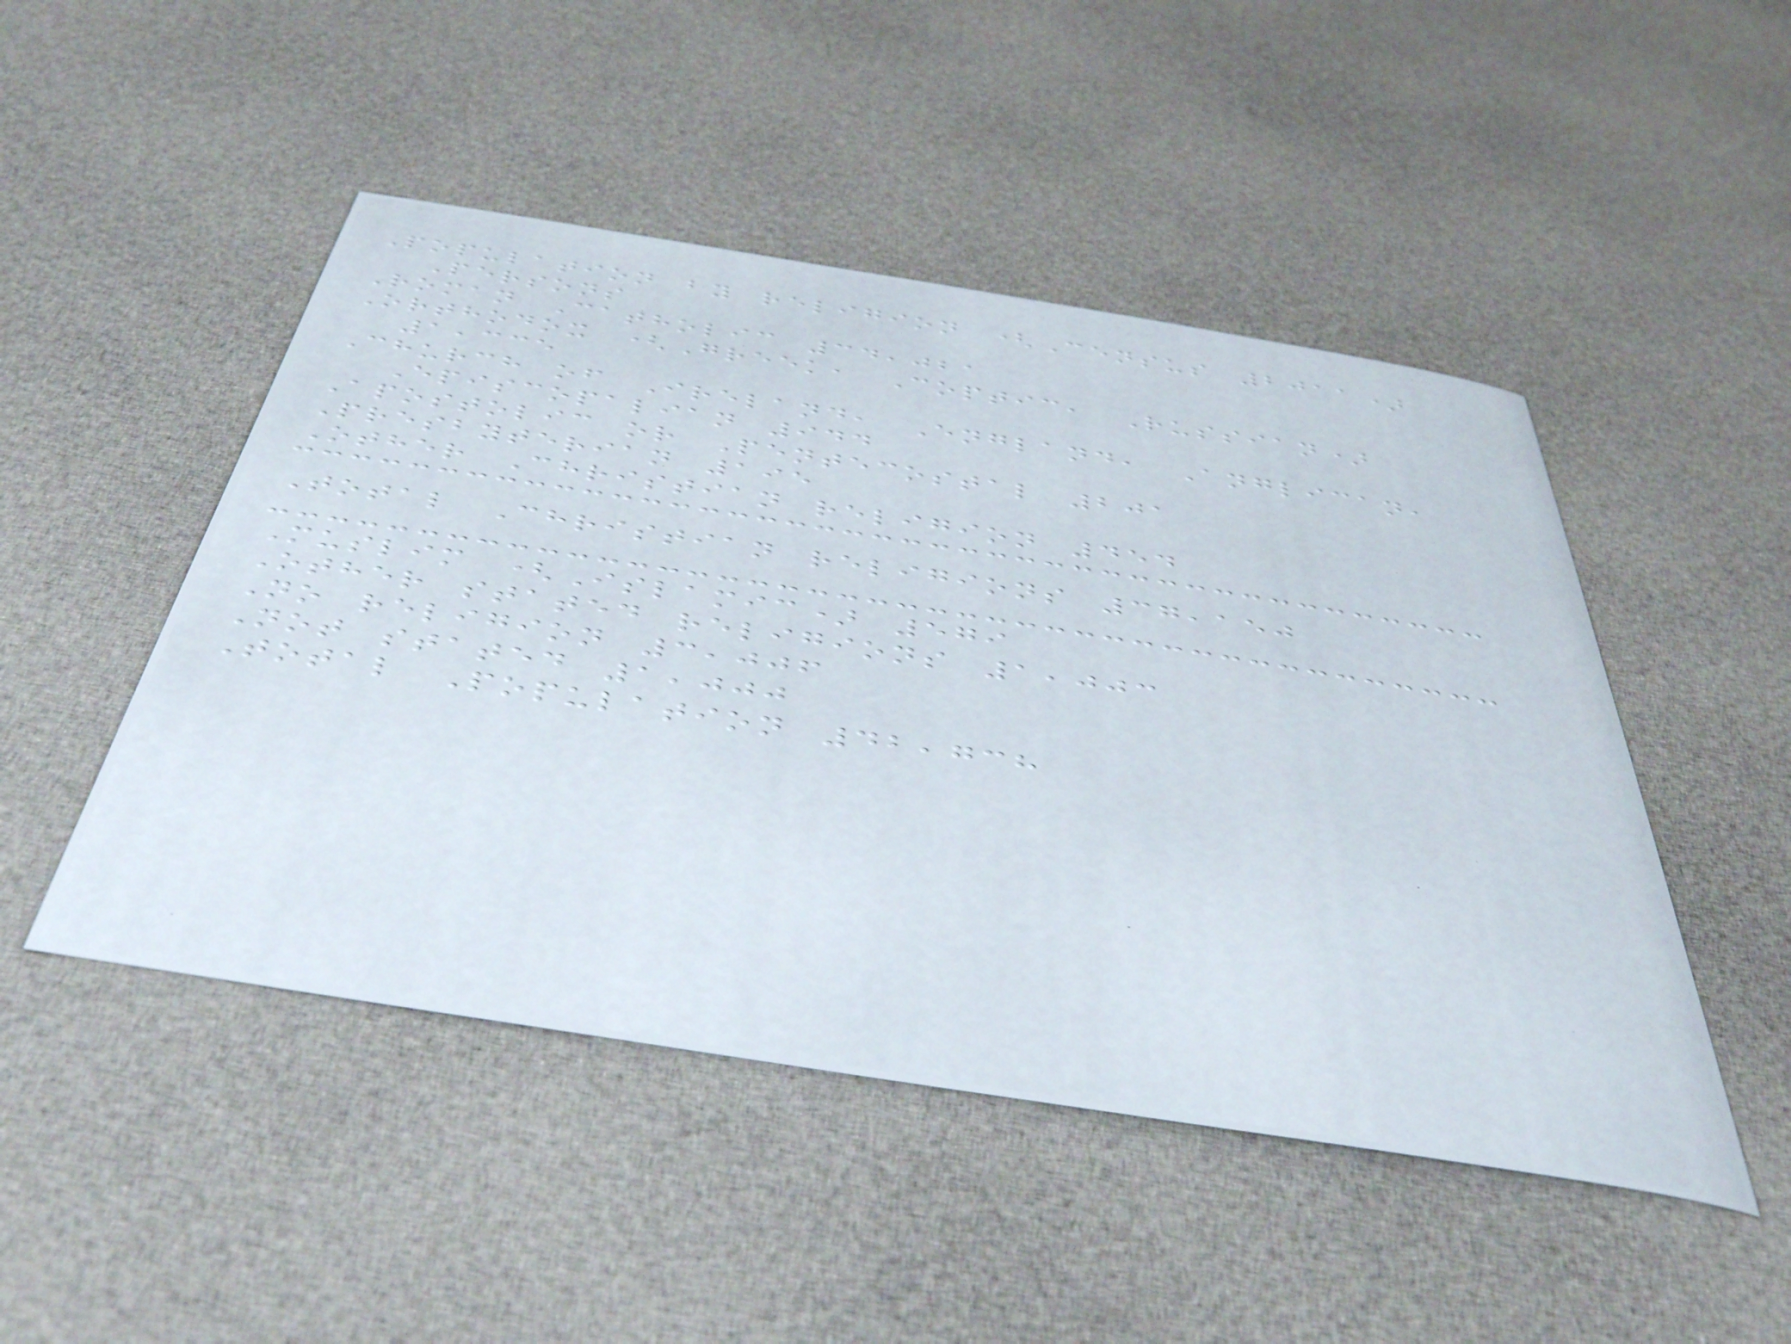Population by religion (Census 2011)
Persons
Roman Catholic 34,021
Orthodox (Greek, Coptic, Russian)
1,335
Church of Ireland, England, Anglican,
Episcopalian 944
Apostolic or Pentecostal 201
Presbyterian 195
Other Christian religion 454
Total Christian religions 37,150
Muslim (Islamic) 579
Other stated religions 1,003
No religion 3,006
Not stated 1,000
Total Population 42,738
